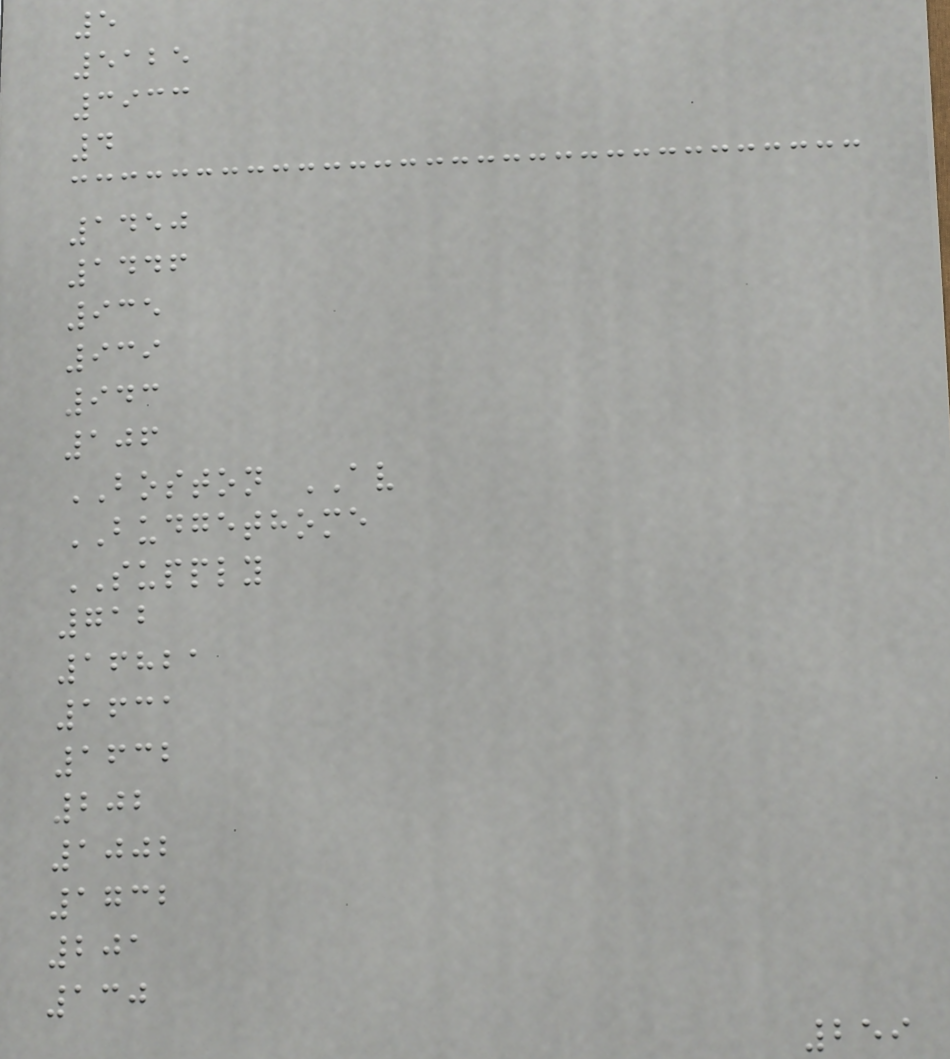5
5125
3933
4
1450
1446
935
939
943
106
BOSTON AV
BUDGETHOME
SUPPLY
712
16821
1631
1632
202
1002
1732
201
130
259
